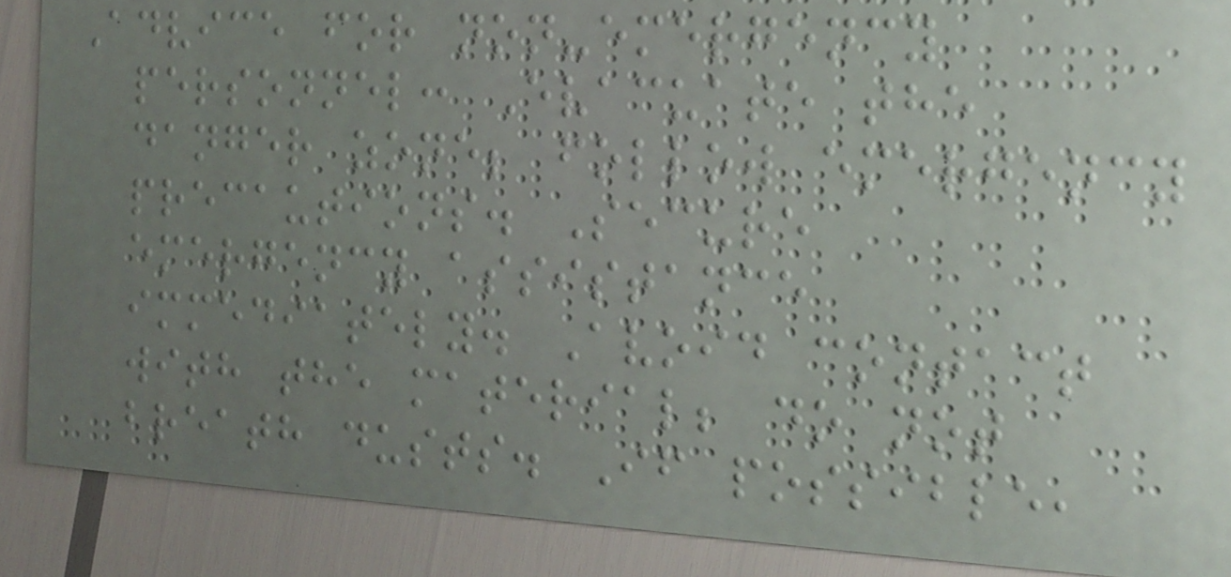Advice for non-emergency
personnel: Evacuate the
danger zone; follow emergency
precautions. Secure
emergency assistance
immediately. Avoid contact
with the material; do not
breath dusts. If possible,
